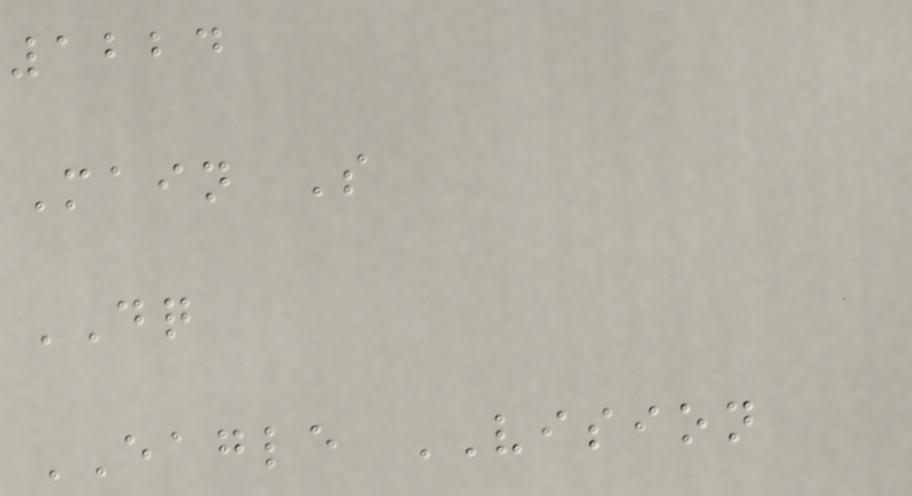1224
Main S
DQ
EAGLE VISION
